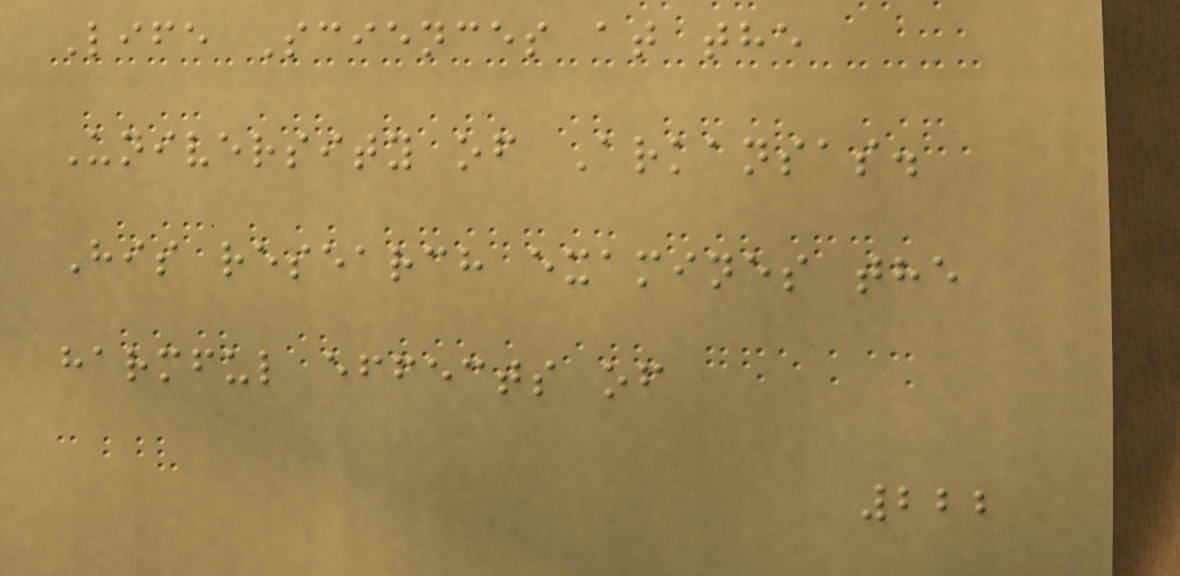Life Sciences at the
University of Arkansas.
His research examines the
harmful effects of
222
